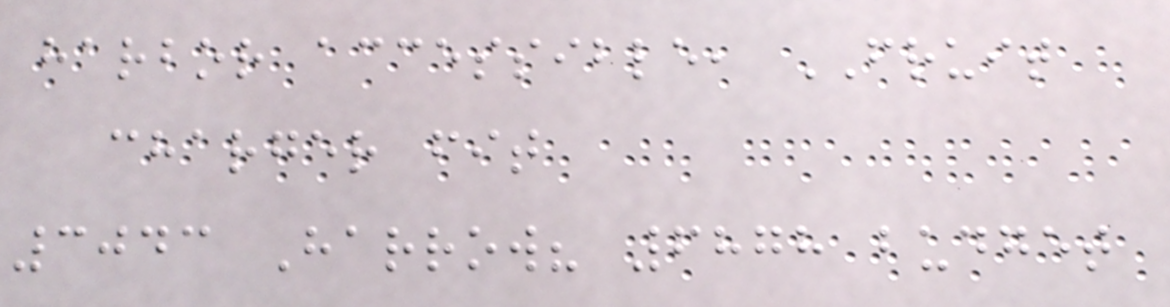harbor accessible, FRUIT
charger fit
3043 Harrow? 6878 budget
